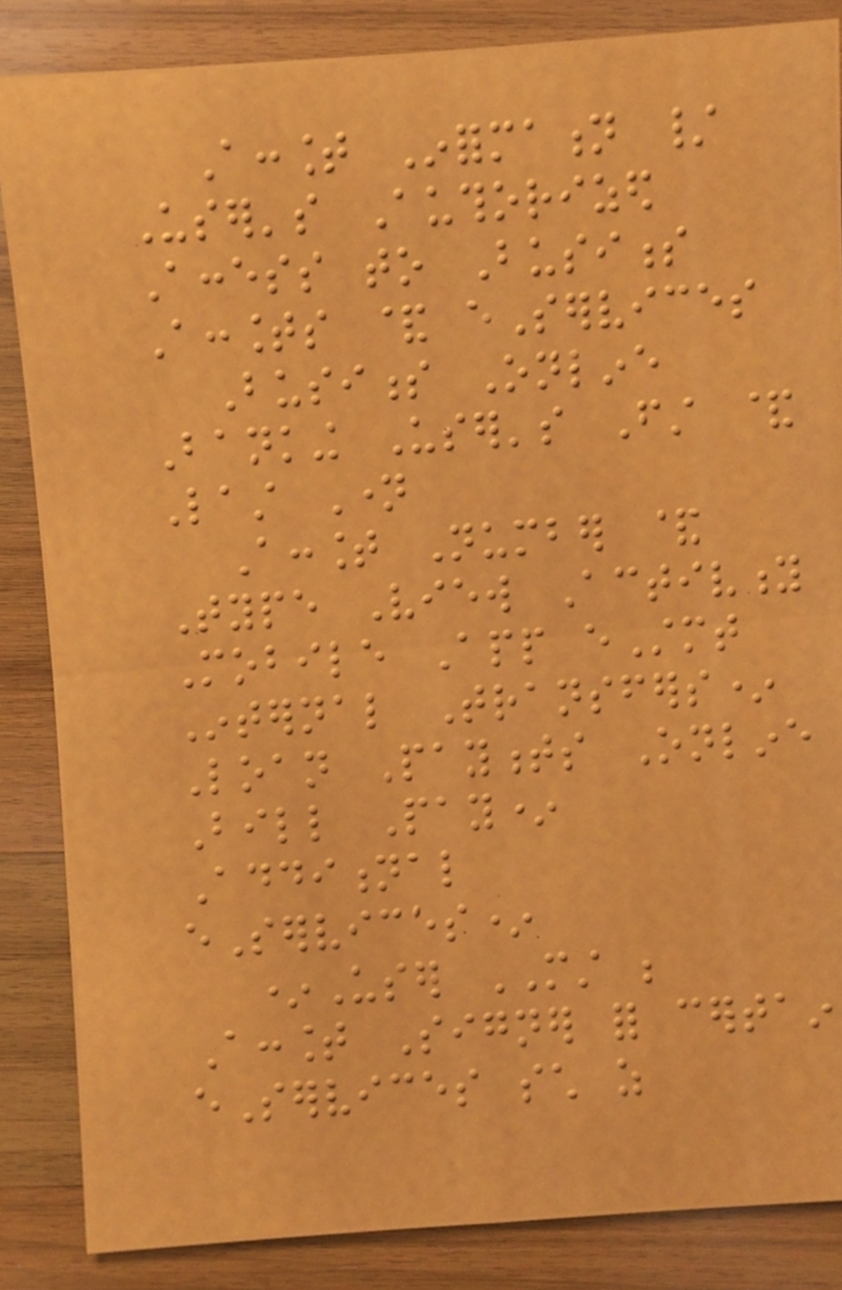Account Information /
User's Authorized
Access to Business
Accounts & eServices
Business Online
Banking User's First &
Last Name
Account Number &
Type View Activity
Mobile App eStmt
Internal Transfers*
Loan Payments Online
Bill Pay*
Additional
eServices*
*User MUST be
Account Signer for certain
eServices such as
